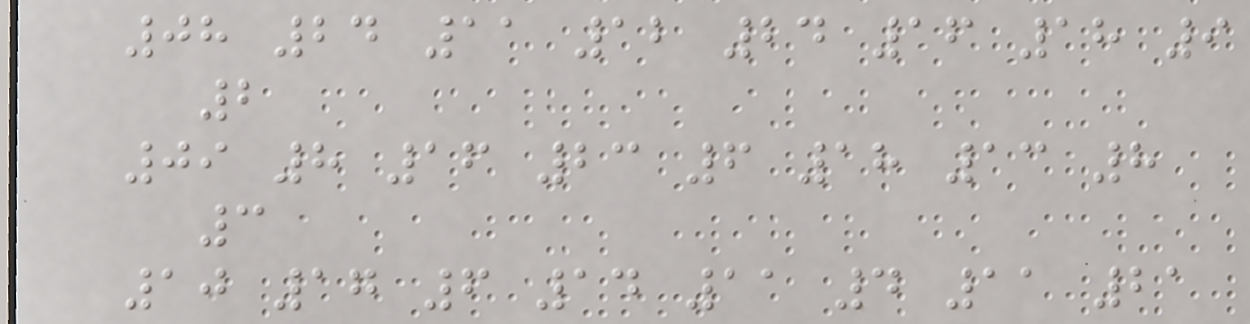08 24 11 12 24 16 18 9
2
09 8 16 23 6 18 13 8
3
10 17 6 14 11 4 11 21
